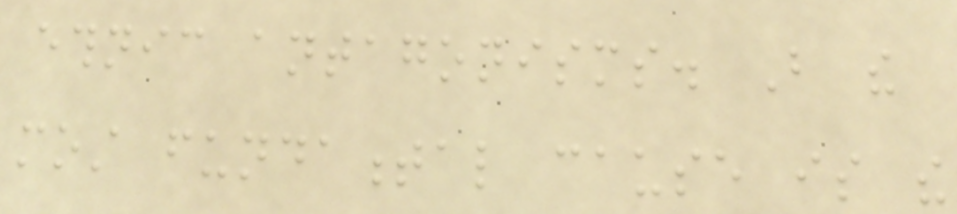ethnic antagonisms. But the
most fundamental cause is the
